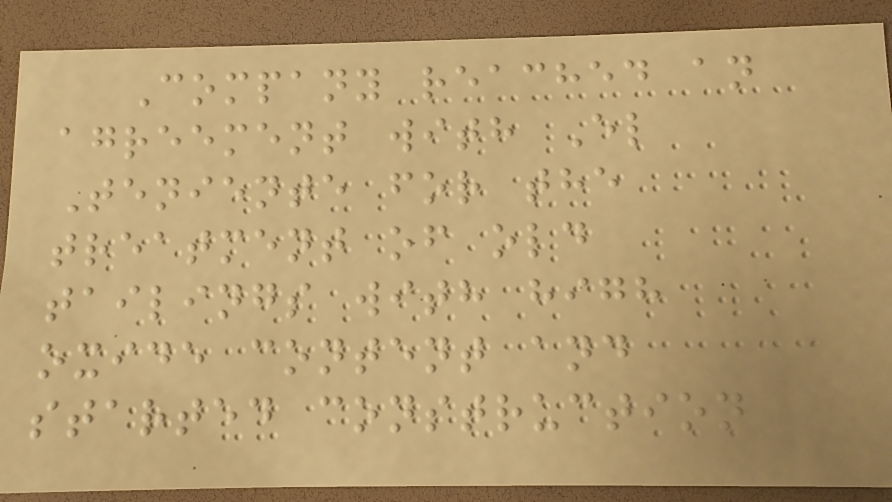Company reached an
agreement with El
Teniente for the
treatment of old
tailings with high
oxide content and
started construction
